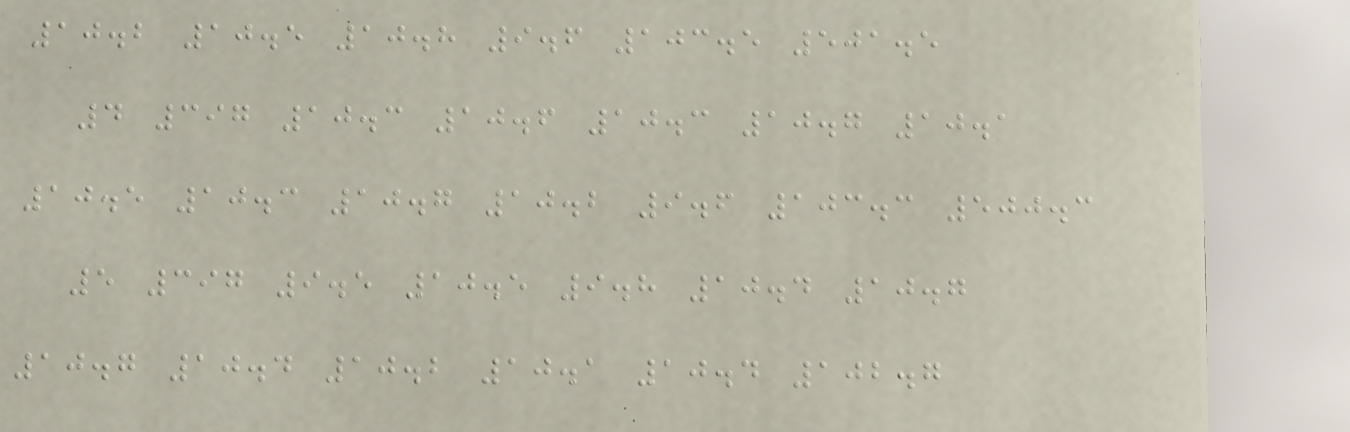10.2 10.5 10.8 9.6 103.5 501.5
4 397 10.3 10.6 10.3 10.7 10.1
10.5 10.3 10.7 10.2 9.6 103.3 500.3
5 397 9.5 10.5 9.8 10.4 10.7
10.7 10.4 10.2 10.1 10.4 102.7
